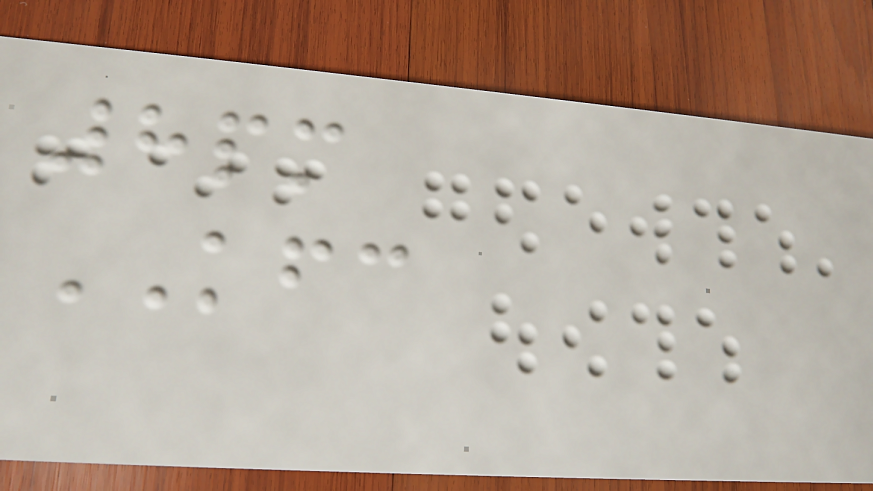8pm
KFC
